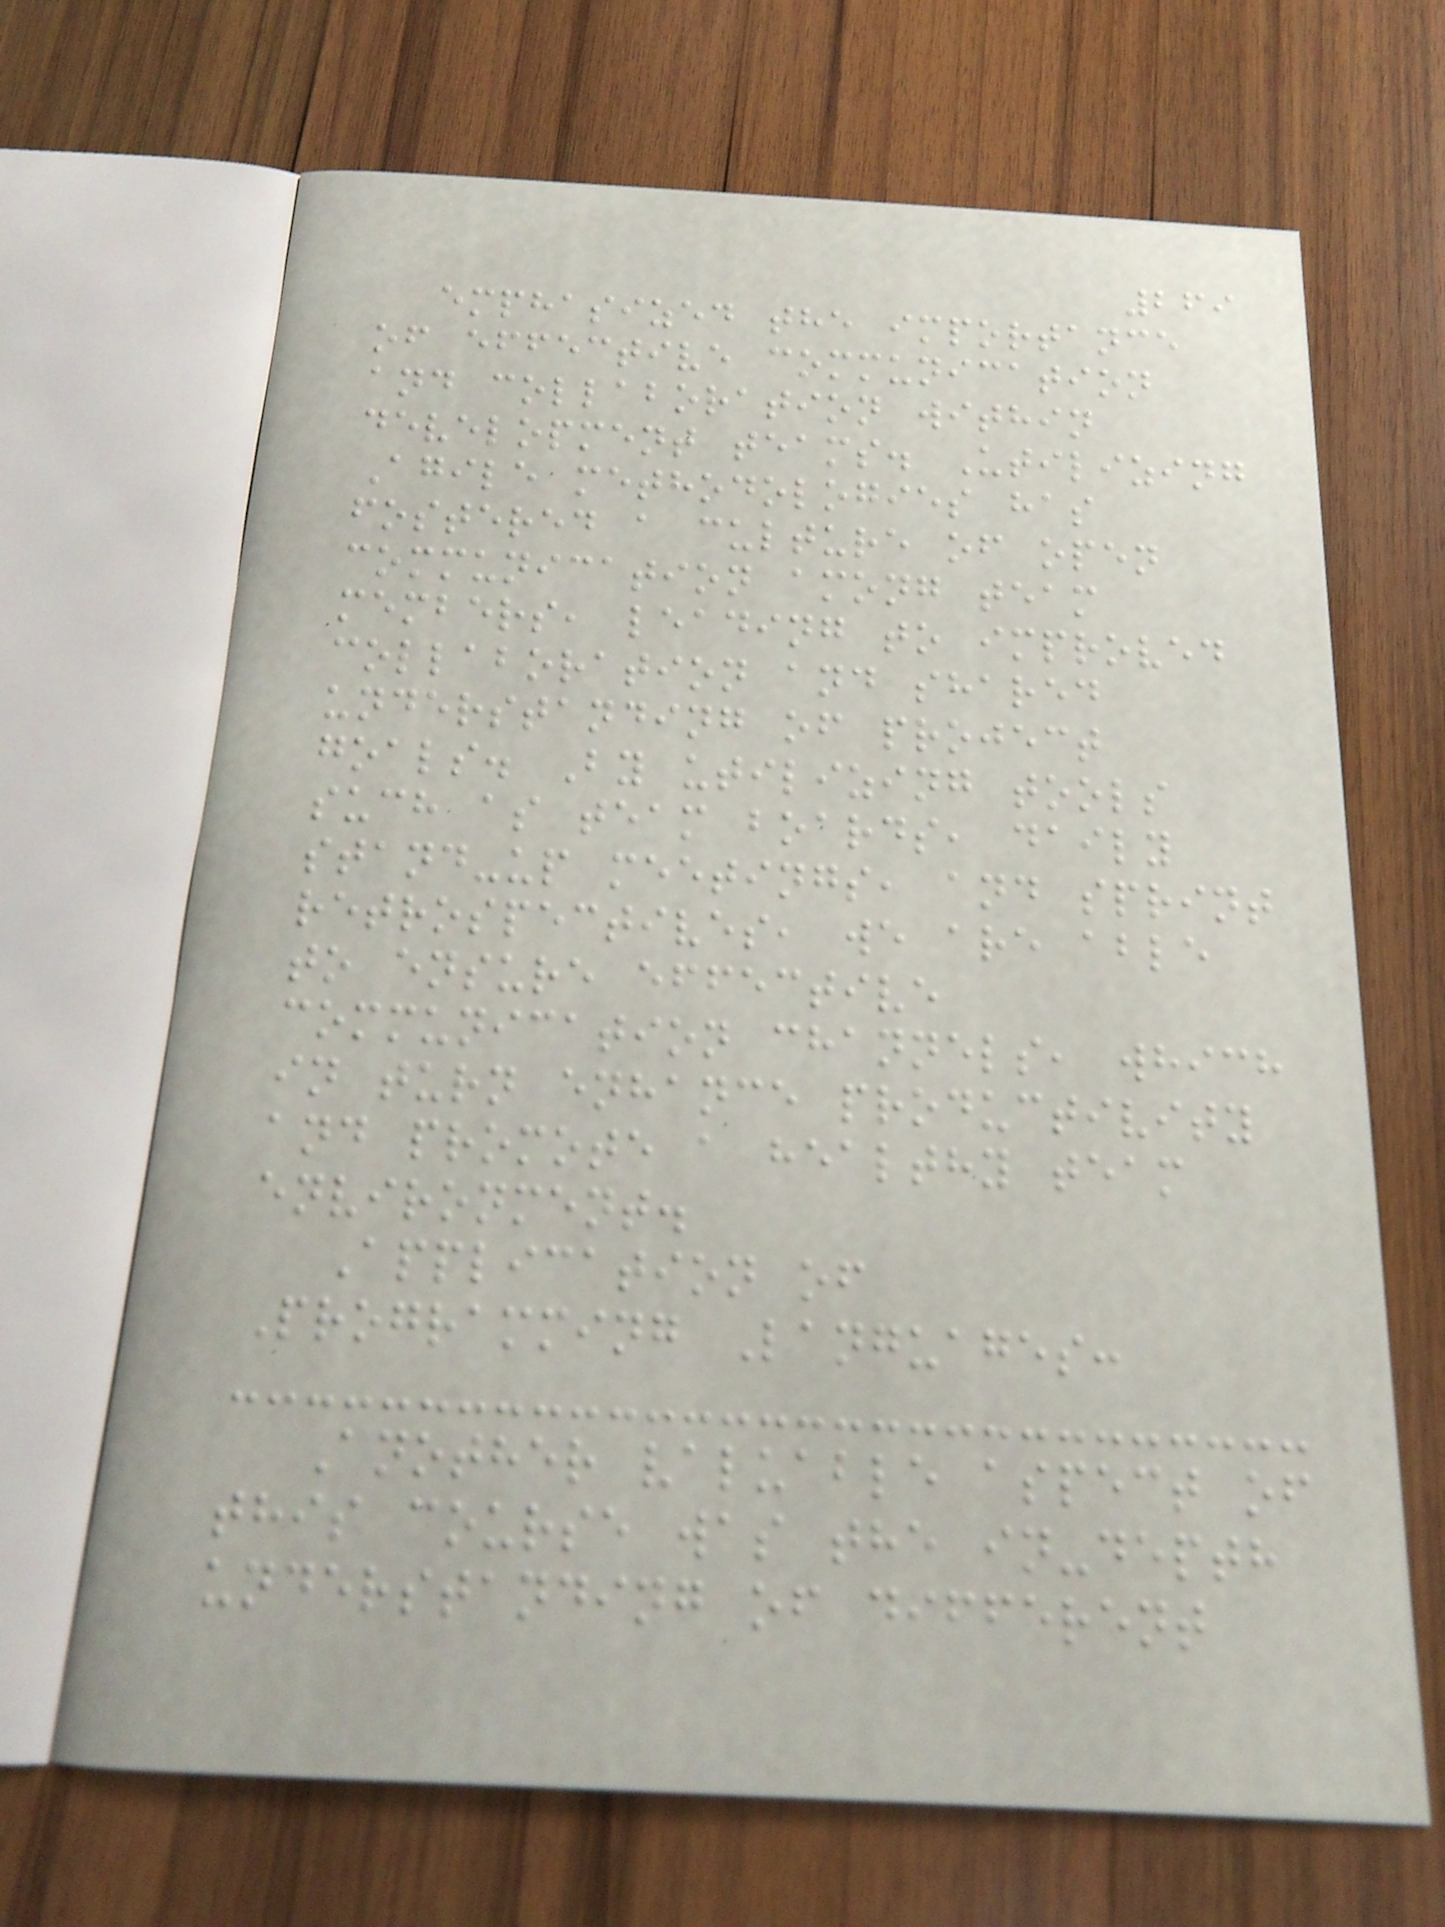269
emphasized the importance
of effective communication
and collaboration within
development teams. Utilizing
Agile methodologies has
fostered a culture of open
communication among team
members, leading to improved
collaboration and shared
understanding of project
goals. By utilizing tools
such as team boards, daily
stand-up meetings, and sprint
retrospectives, we are able
to ensure effective
communication channels, which
in turn enhance productivity
and promote a healthy team
environment.
Application of
Programming Languages:
Another valuable aspect of
this course was the in-depth
understanding of different
